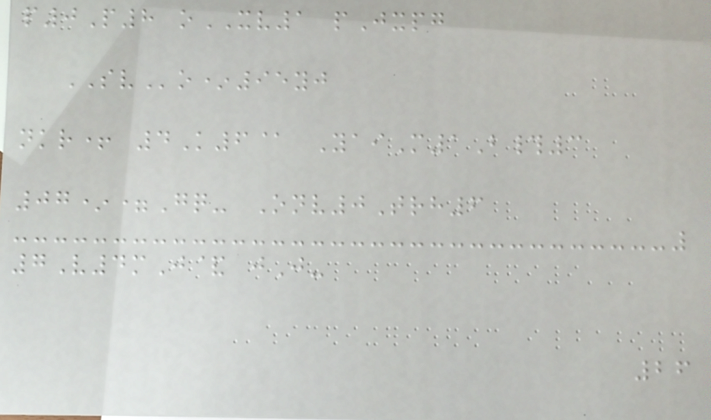p0P8 oXV1 pJxpg
SVo*95yj
nkr+ 4K6@ YaiM1B#3
07*=Gq- Onv0Trh6
7V4mJ& jJ-
26
